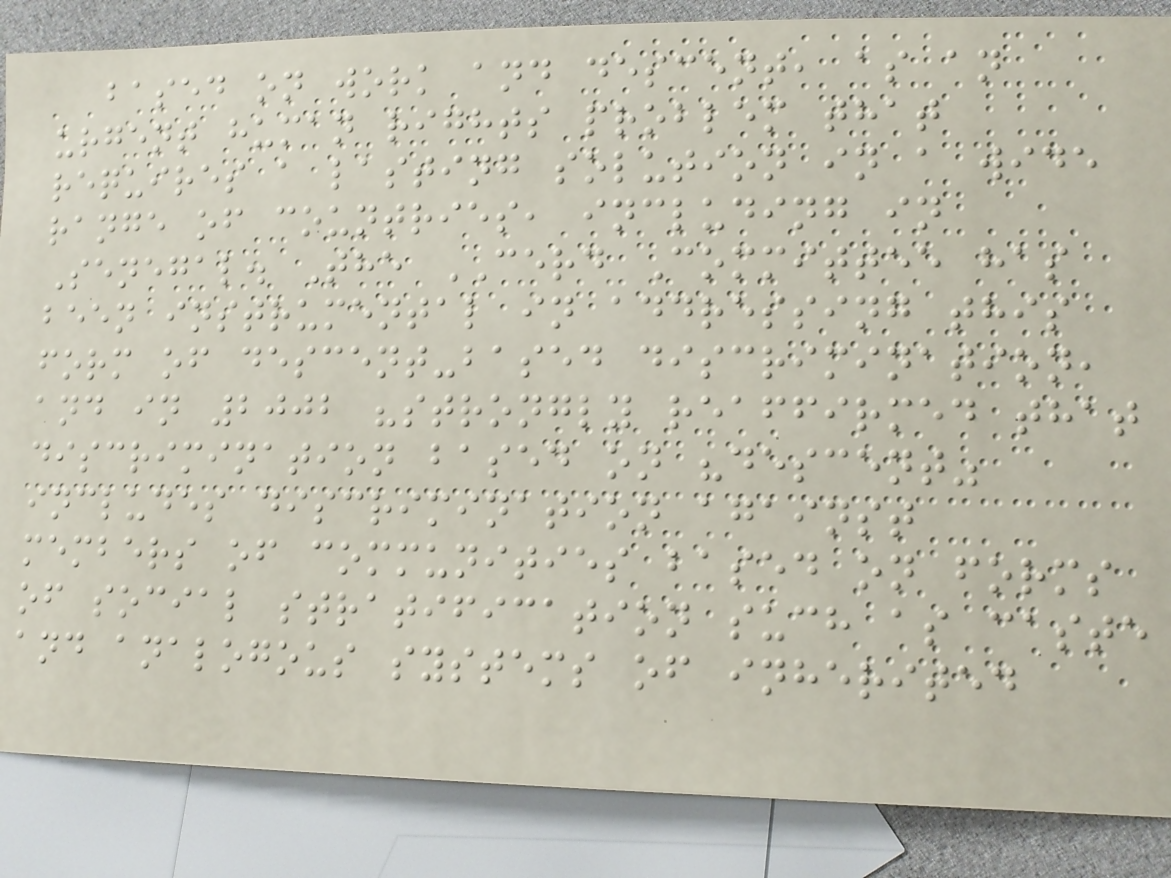based on work and descent, as an
urgent human rights problem that
requires a lasting solution in a wide
range of countries, including in
Senegal. The CERD Committee has
been instrumental in addressing this
form of descent-based discrimination,
and in 2002 "strongly reaffirmed that
discrimination based on "descent"
includes discrimination against
members of communities based on forms
of social stratification such as caste
and analogous systems of inherited
